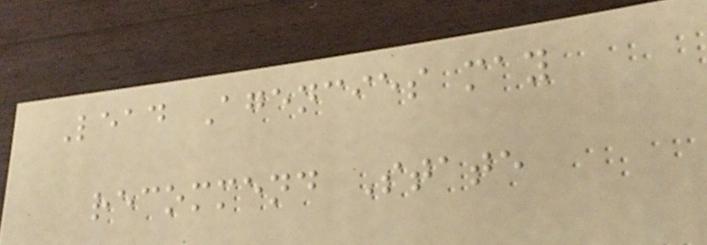Lead Agencies may
recommend State
